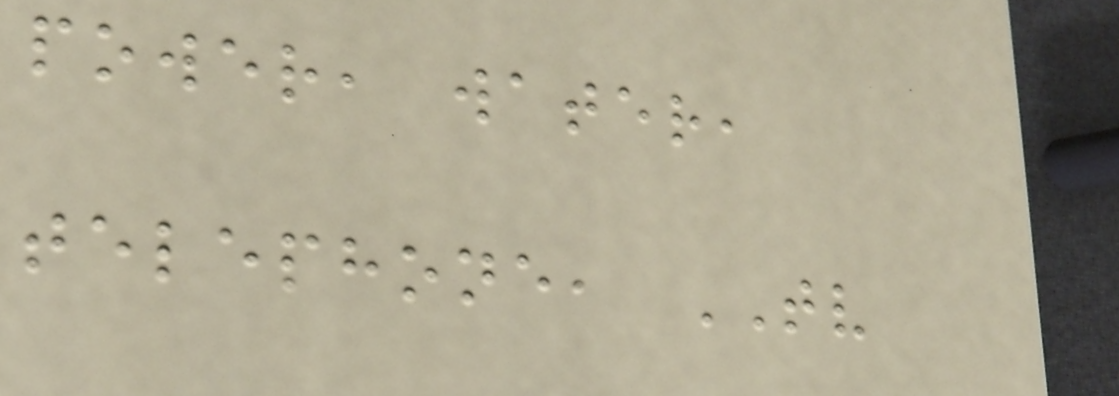power, water,
telephone, TV
